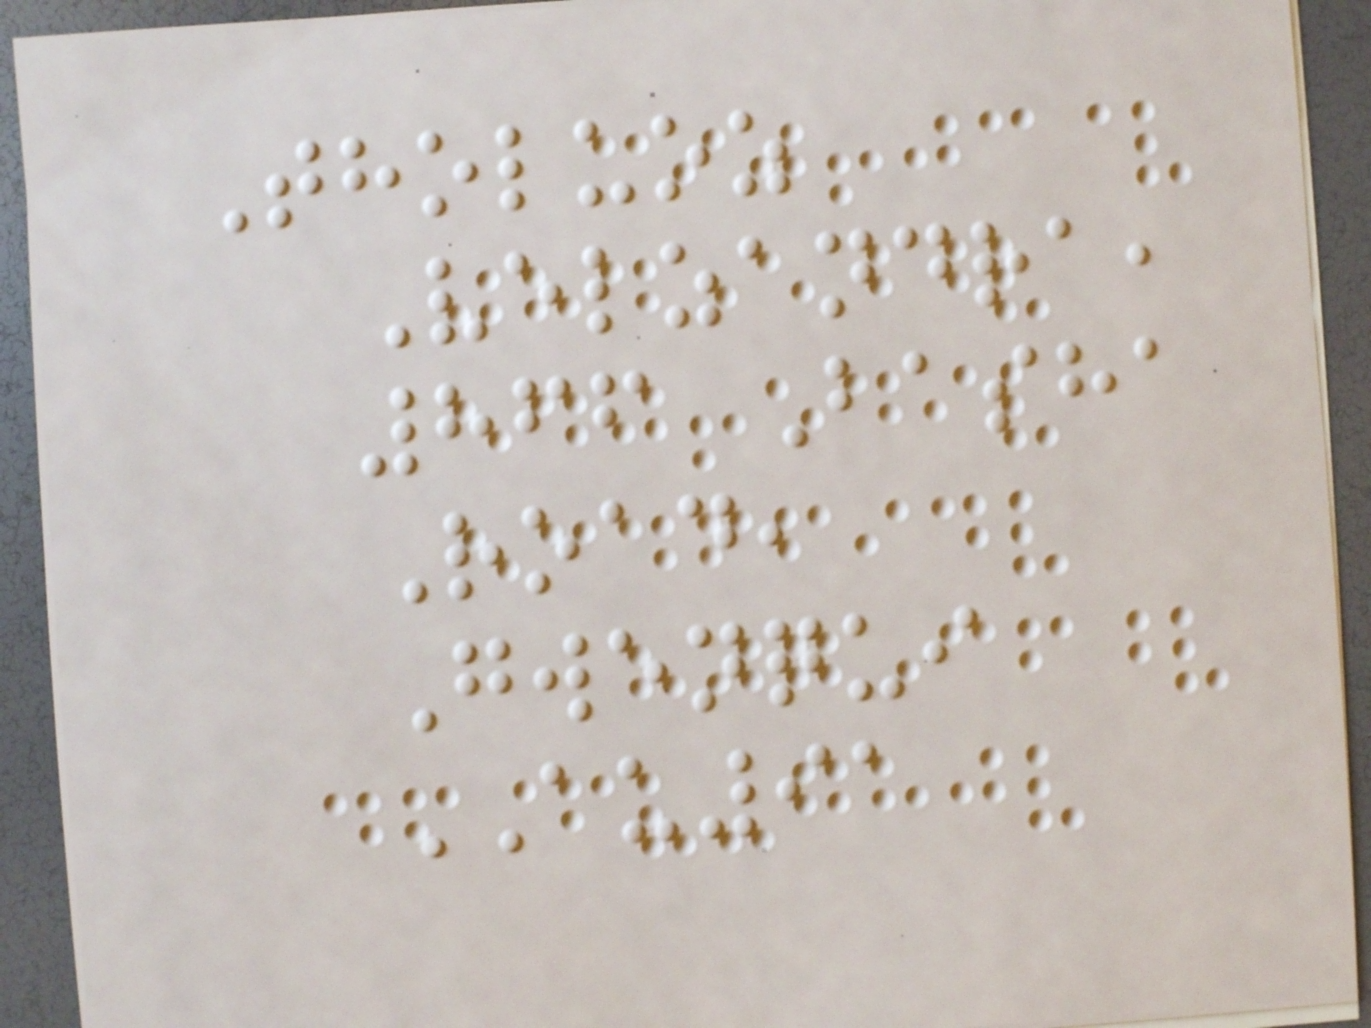Tholuoz
Velzandra,
866 Basha
Road,
Gwenqui
AU91
